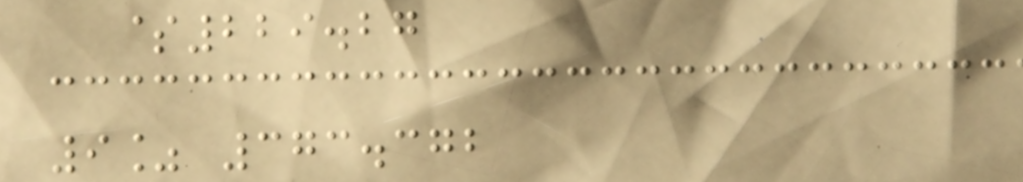$229.27
9% 373.372
